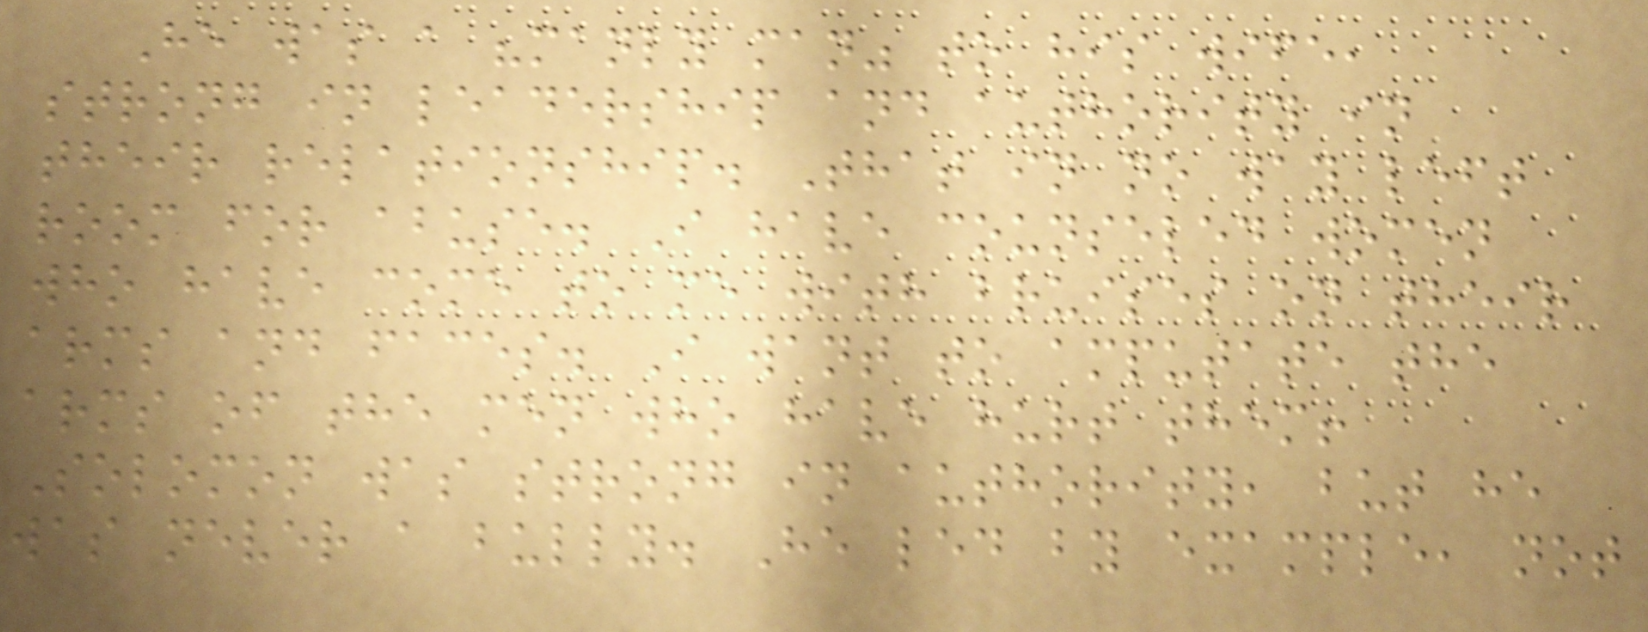He was a "manly man" to his wife,
strong in leadership and authority in
their relationship. That in no way left
room for abuse. I have counseled women
who have come to me with bruises on their
arms and faces. I want to amputate the
arms of the men who have hurt them!
Solomon was strong in authority, but he
was never a bully. He led by example, not
